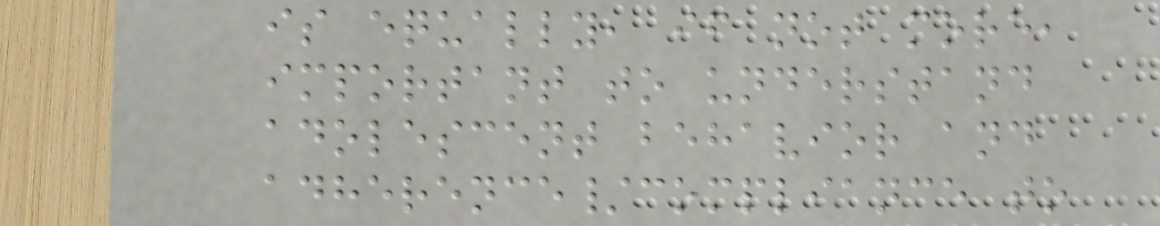is equally, if not more,
important to understand
adolescent behavior and
adherence/compliance to
